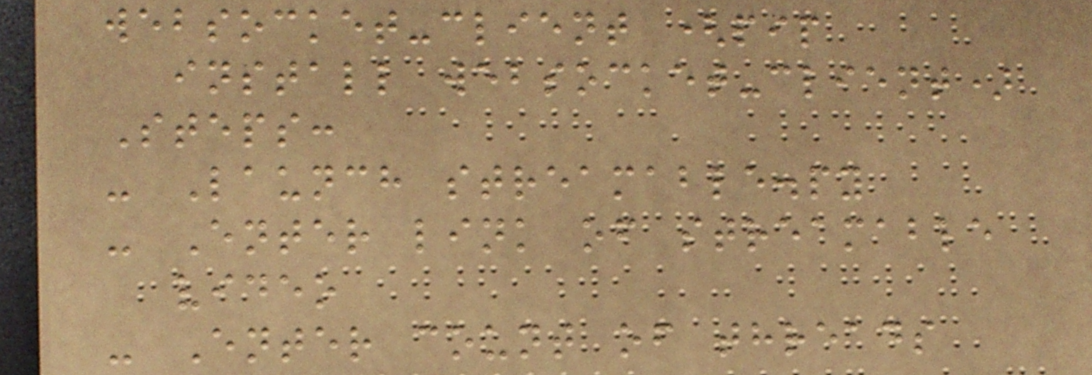websocket-client (pip
install websocket-client)
Steps:
- Launch streamable.py
- Enter link of streamable
video
- Enter count of threads
